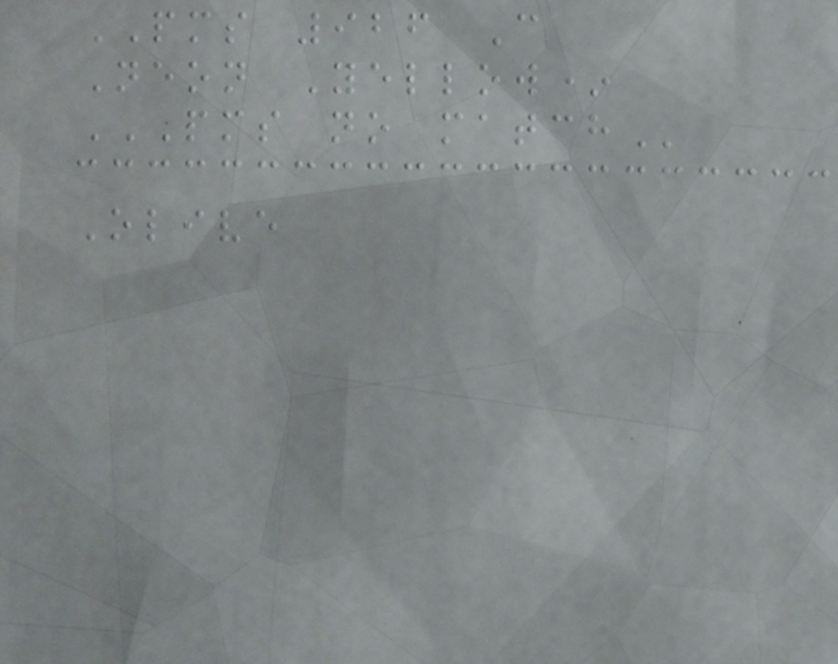PMS 926 C
Neon Yellow*
PMS NO MATCH
Olive
